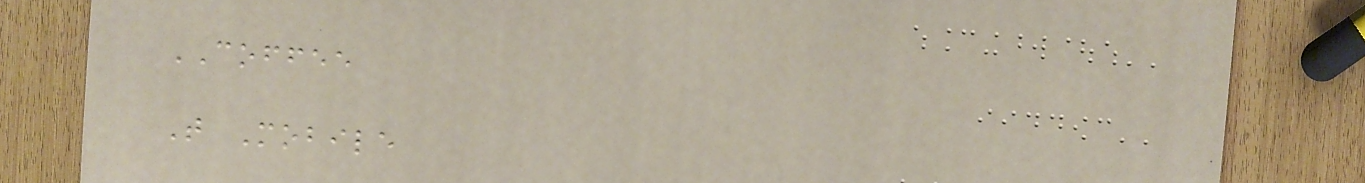COFFEE
T Mobile
